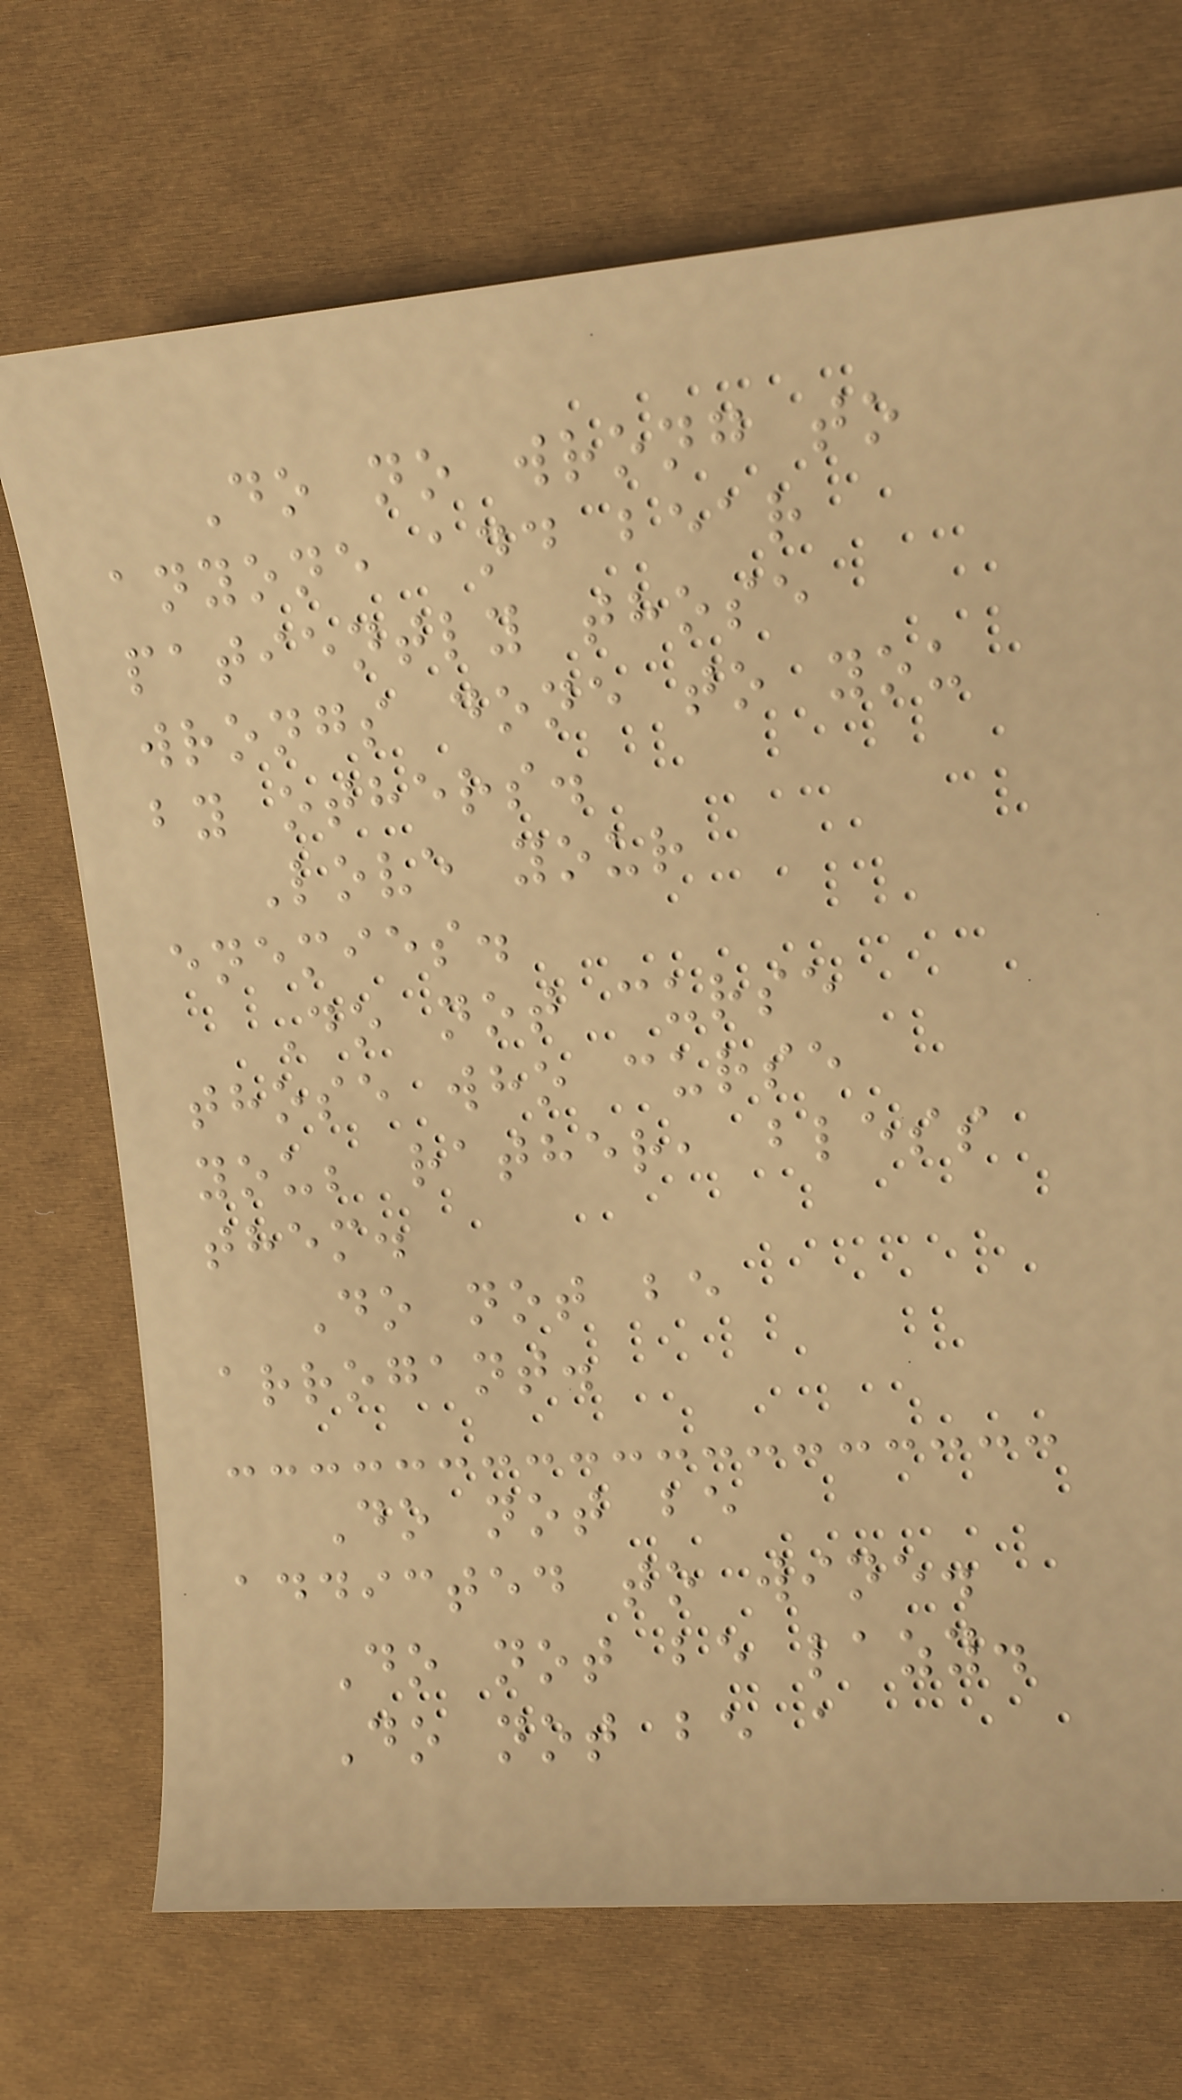Do no wrong to
anyone and bear
patiently those
wrongs done to you
by others.
Love your
enemies.
Do not curse
those who curse
you; rather, bless
them.
Do not be
arrogant.
Do not be
addicted to wine.
Do not be lazy.
Do not be a
